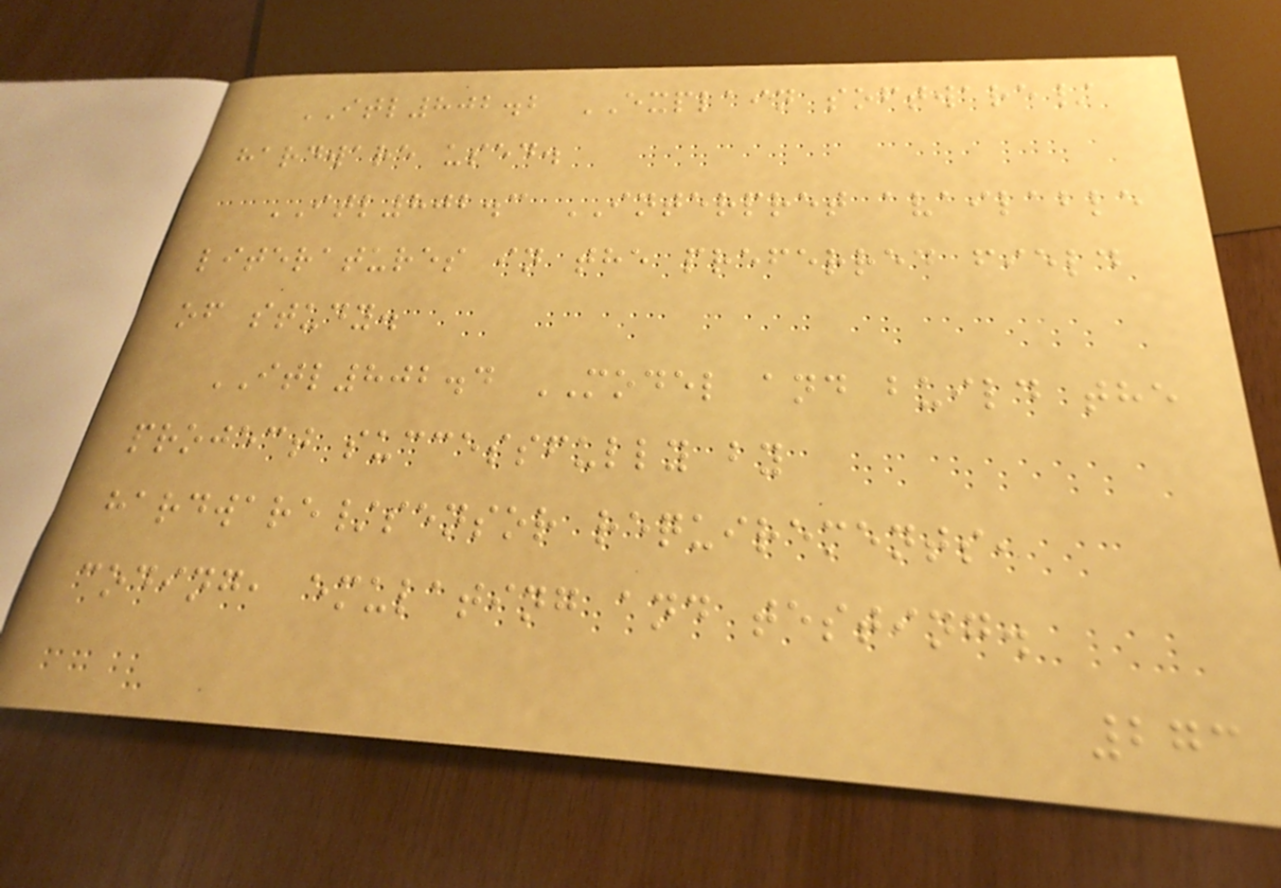ITL802.2 EXPLAIN software/
hardware used.
ITL802.3 INTERPRET available
literatures in the preferred field
of study.
ITL802.4 MODEL and build the
project successfully by
hardware/sensor requirements,
coding, emulating and testing.
273
